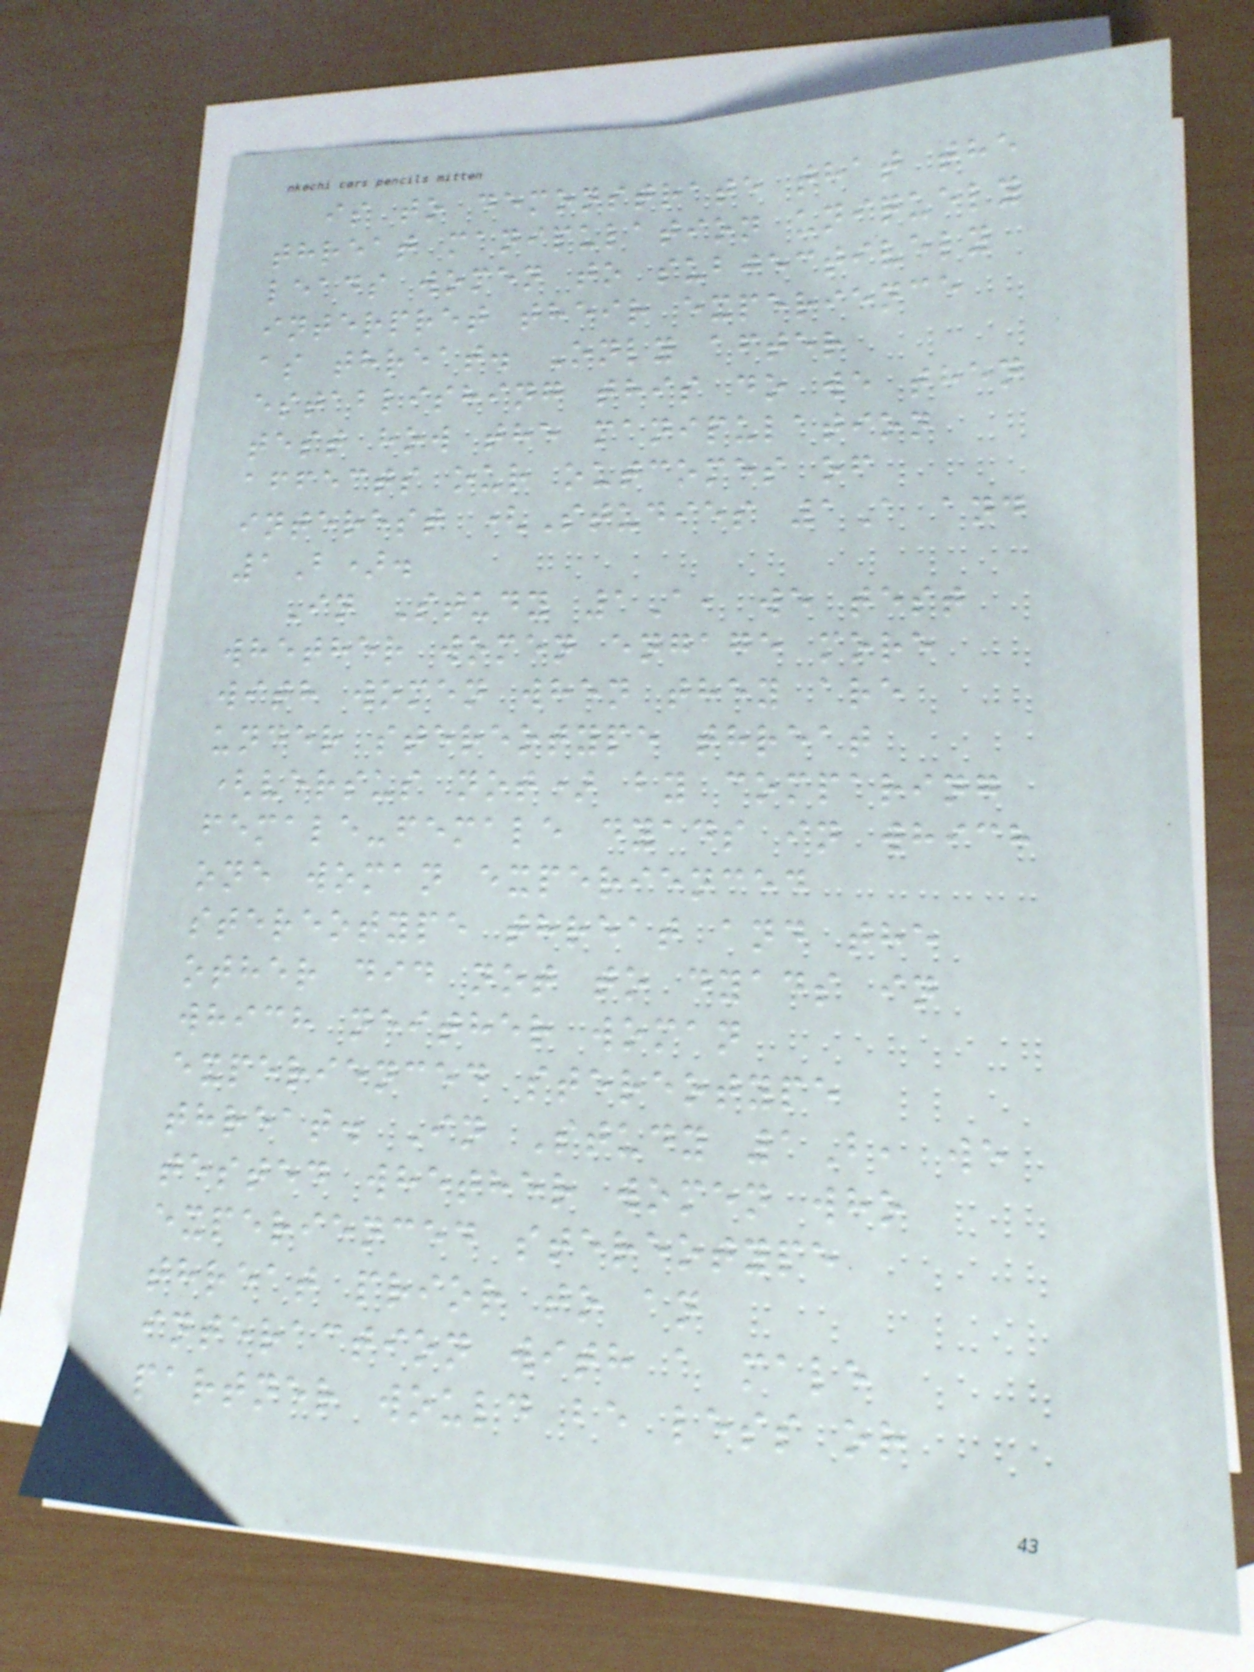is to demonstrate that the
threat manipulation uniquely
leads women to subjectively
interpret their experience
as threat. Only after
establishing this do we then
test how the manipulation
affects our outcomes of
interest (Studies 1A and
1B).
In Study 1A, we test
whether women engage more
with women when they are
under stereotype threat
(versus not) by comparing
female-female dyads in which
one woman experienced
stereotype threat and the
other did not to dyads in
which neither woman
experienced stereotype
threat. In Study 1B, we
tested whether women who
experienced stereotype
threat prior to an
interaction with a male
partner would be less or
